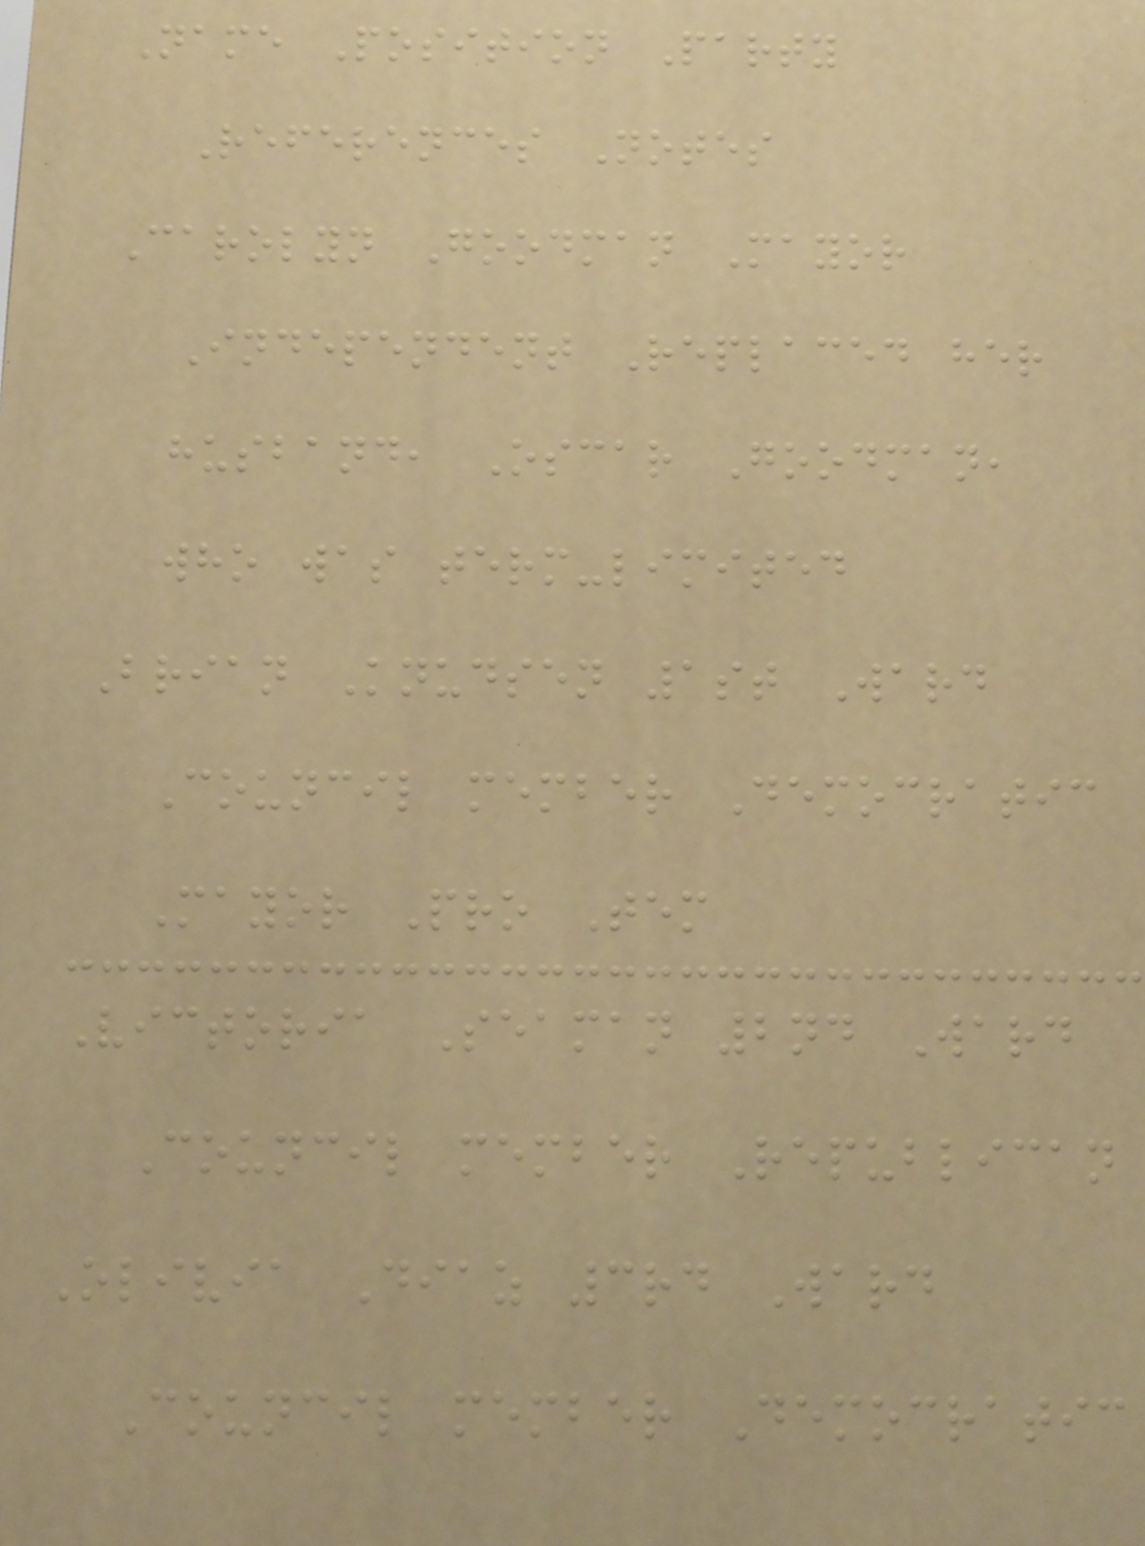Name Position Party
References Notes
Carolyn Goodman Mayor
Independent Replaced her
husband, Oscar Goodman,
who was term-limited
Brian Knudsen 1st Ward
Council member Democratic
Mayor Pro Tem
Victoria Seaman 2nd Ward
Council member Republican
Olivia Diaz 3rd Ward
Council member Democratic
